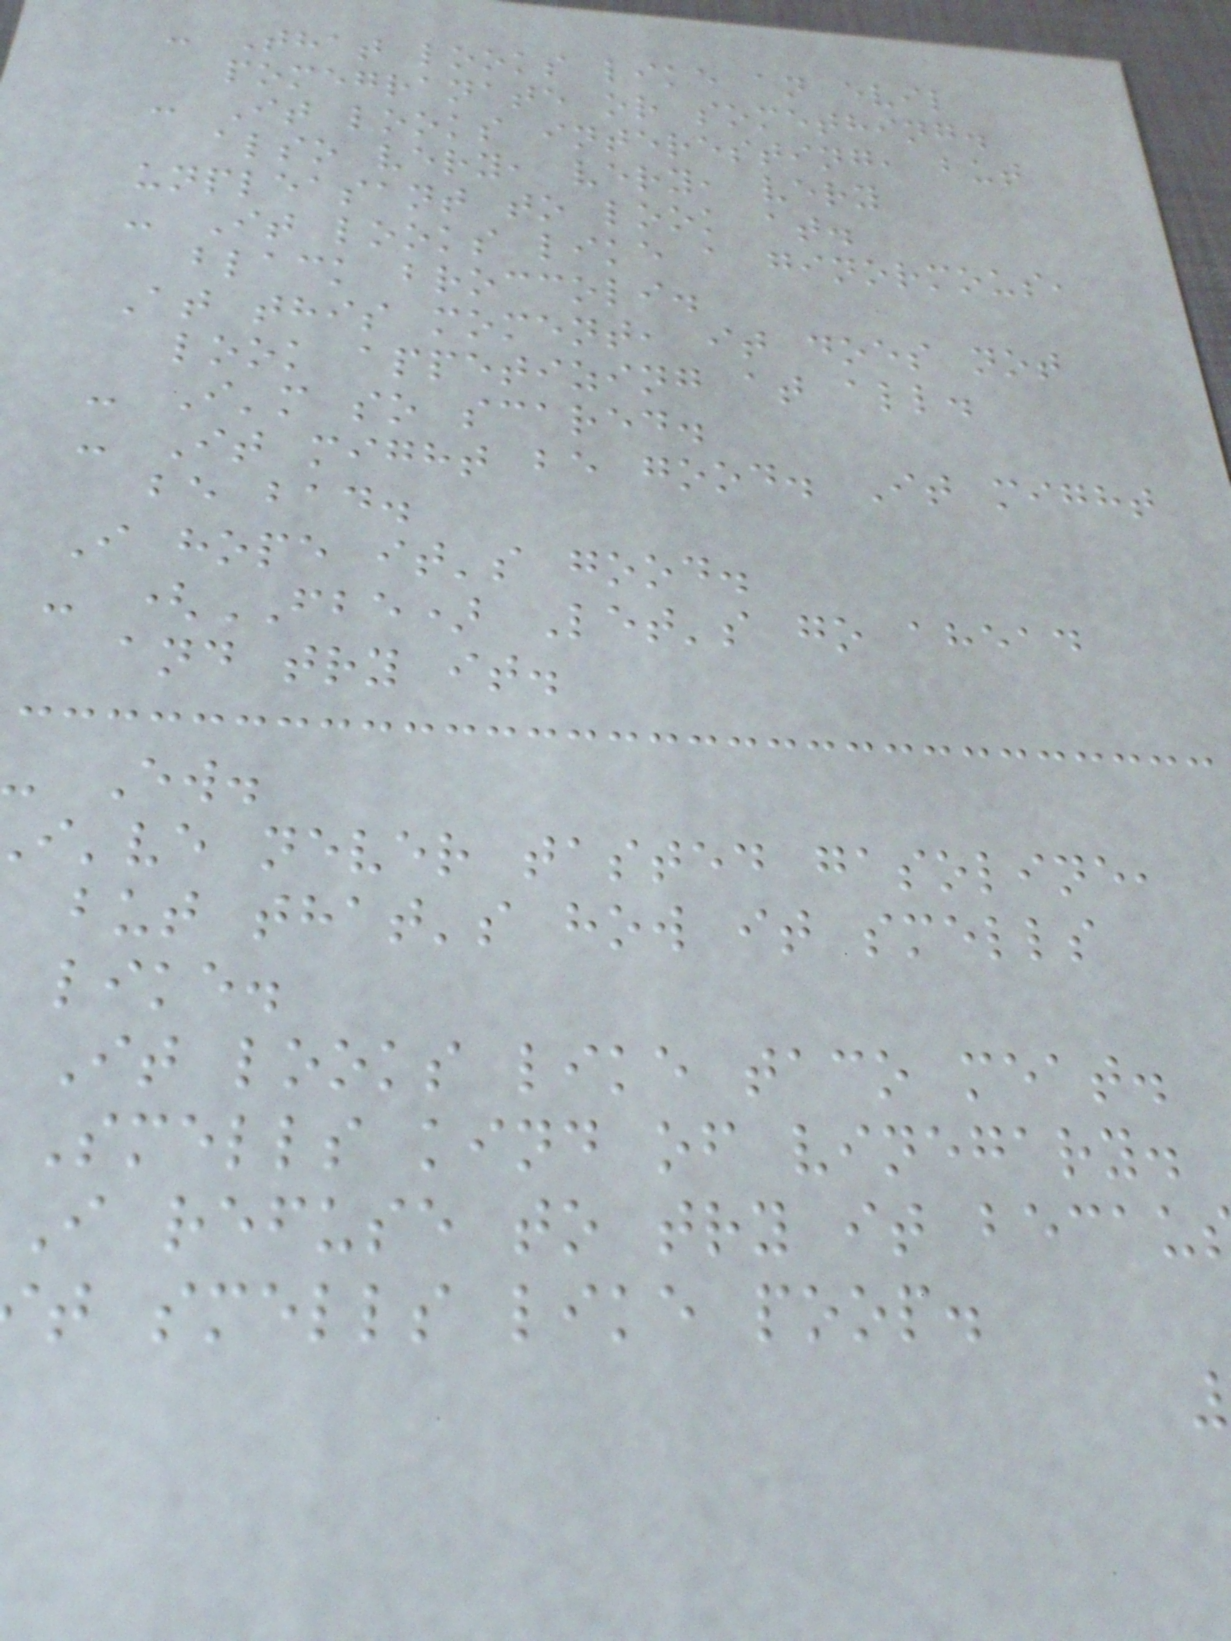- That looks like an evil
pomegranate or something.
- It looks interesting, but
also very, very, very
unpleasant to look at.
- It looks like a ginormous,
black broccoli.
At this moment, it does not
look appetizing at all.
- I'm so scared.
- It might be good. It might
be bad.
I hope it's good.
- (FBE) Let's go ahead
and try it.
- Ew.
i've never tasted gasoline,
but that's how it smells
like.
It looks like taco meat.
Smells kind of vinegary.
I refuse to try it becau
t smells like poop.
